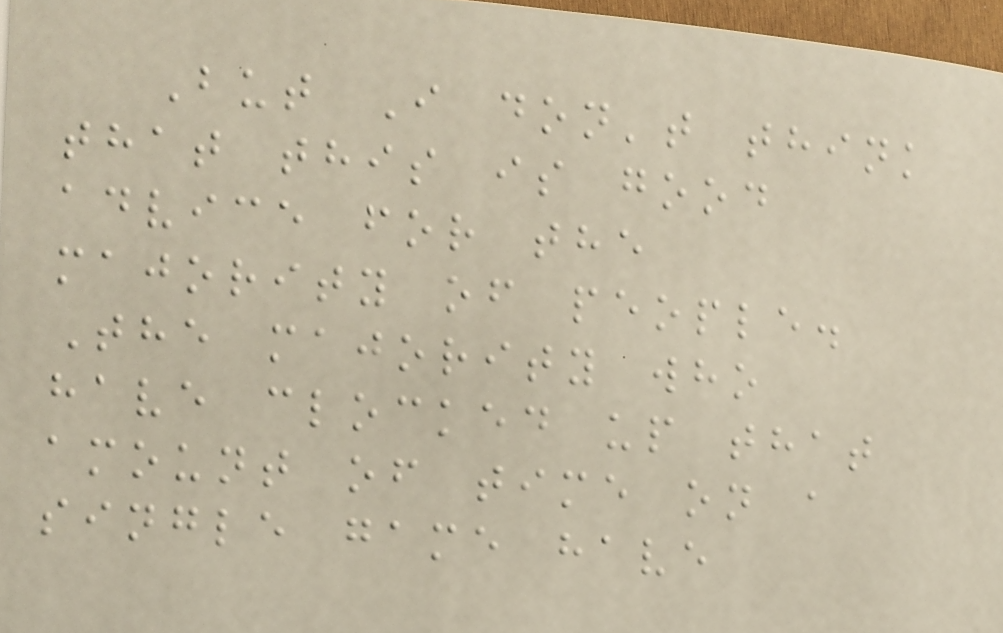But I don't think
that this is good
advice for the
majority of people.
The majority who
have clocked up that
amount of time on a
single game have
